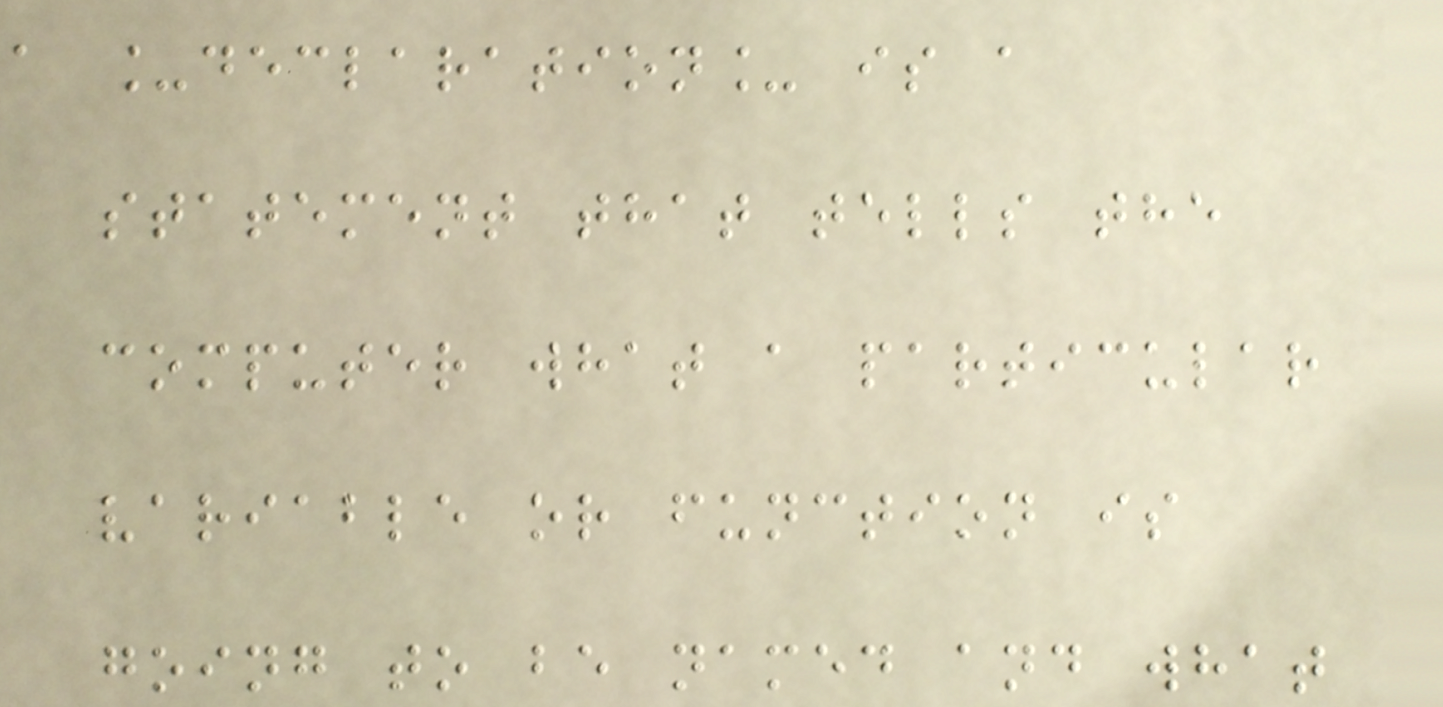a _declaration_ is a
statement that tells the
computer what a particular
variable or function is
going to be named and what
